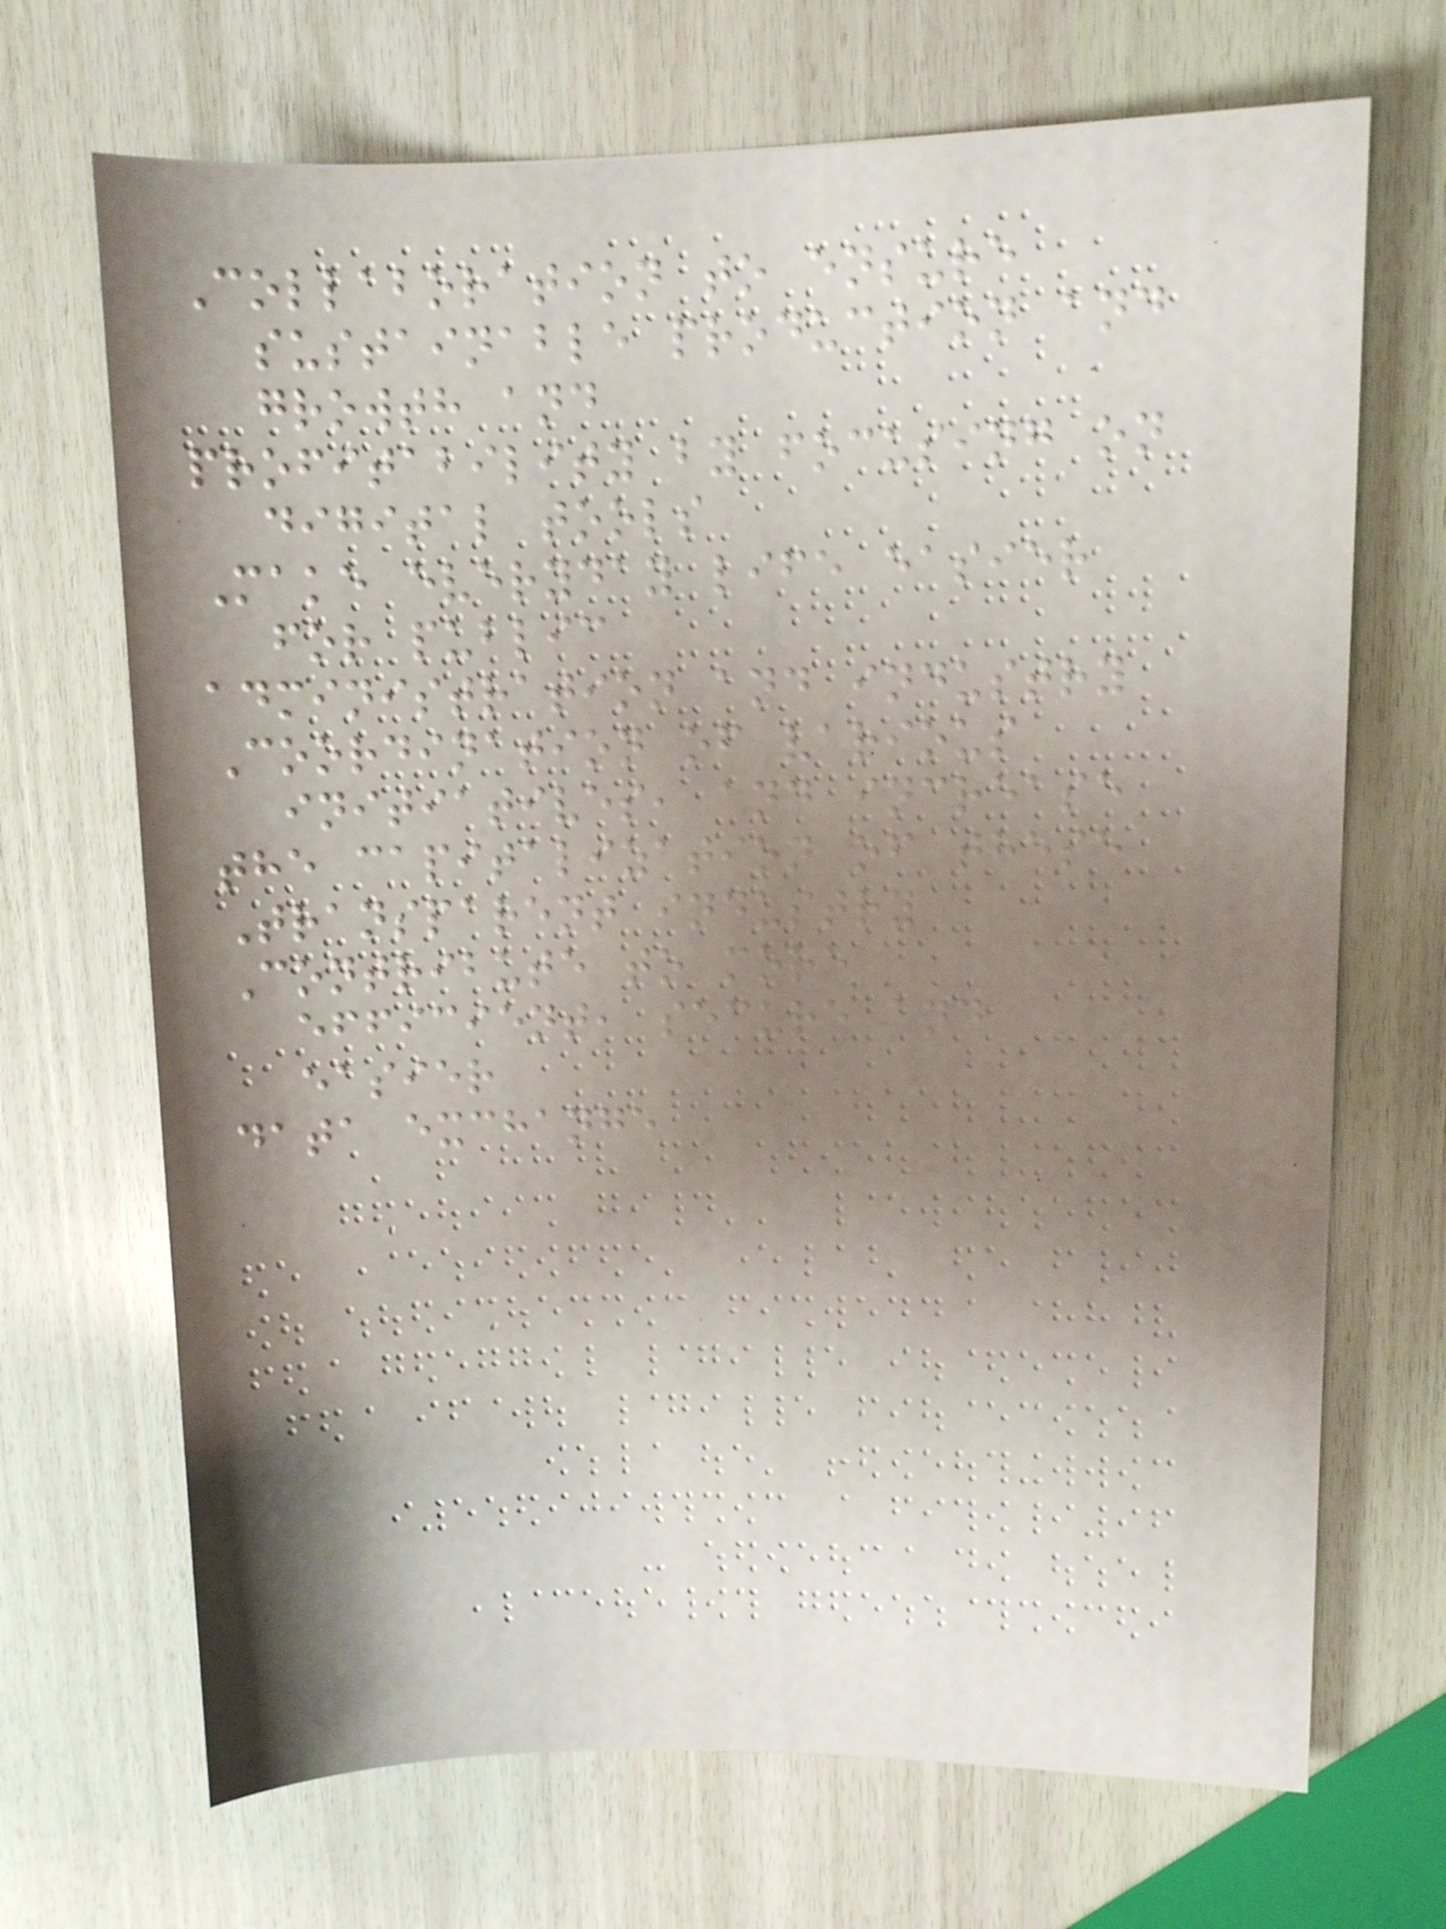Collaboration to ensure
sustainable production and
growth and
profitability by focusing on
digital tools
Make everyday life easier
for public
administration and industry
Coordination of various
initiatives, and increase
the capitalization of these
Transparent industry
Contribute to more
efficient, secure and
easier
data exchange
